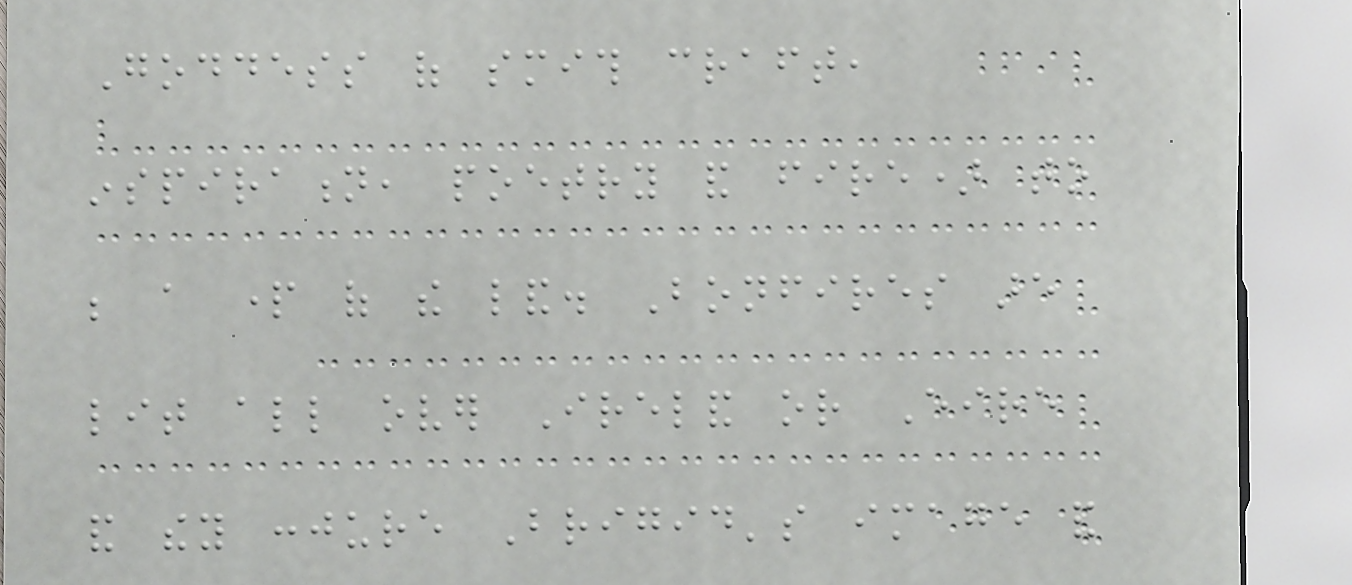Goddess of smith craft,
inspiration, poetry and fire) to
be a part of the land. Bonfires are
lit all over Ireland or Eire
and they conjure Brigid's image and
